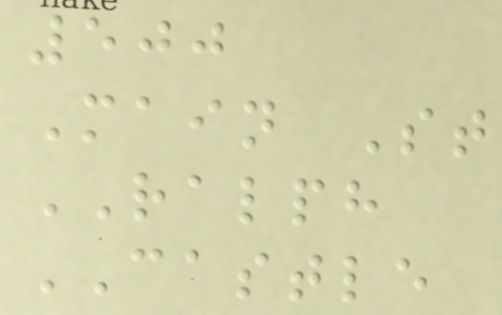500
Main St
RALPH
CASTLE
